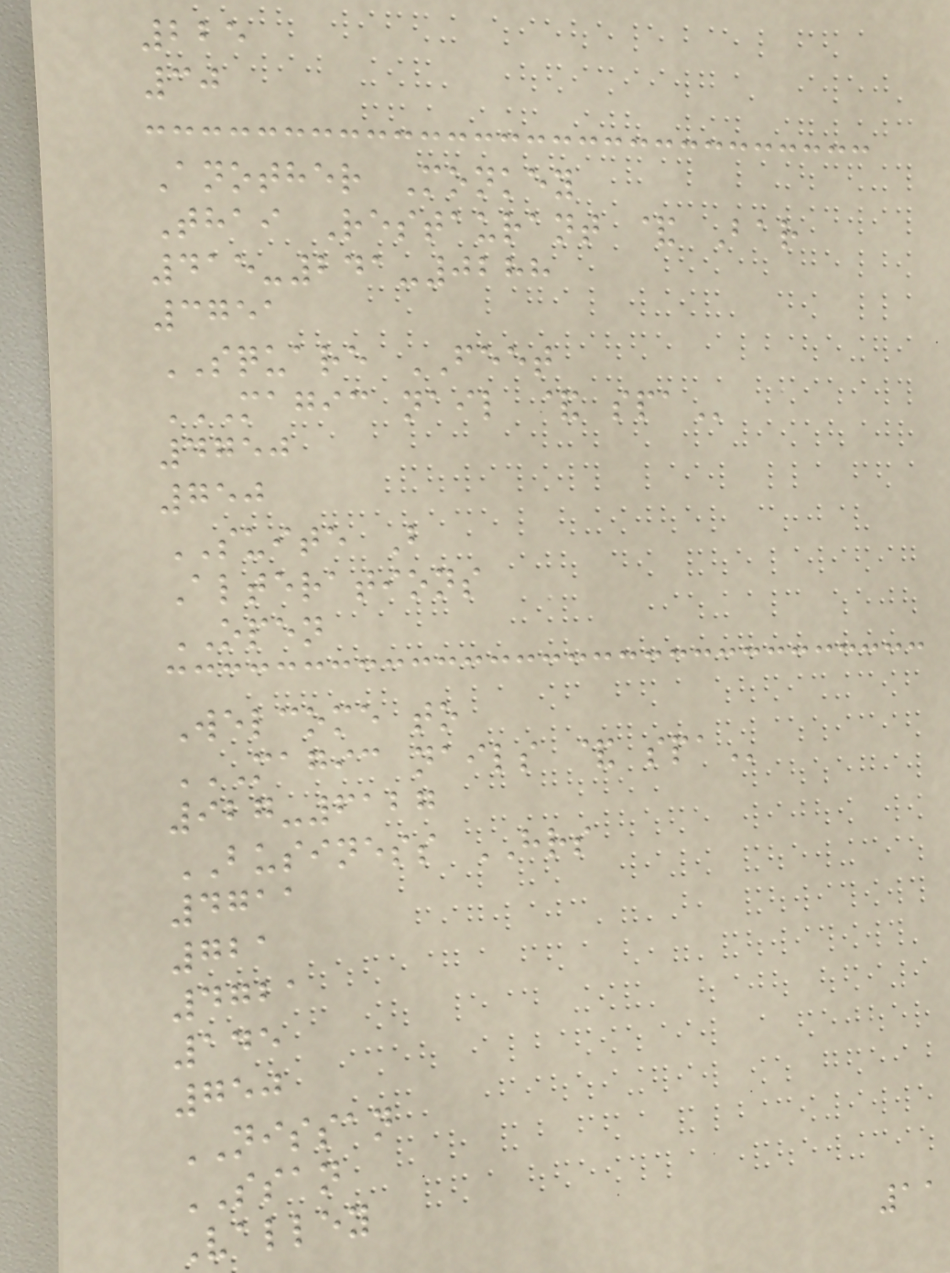225
30
Another Monkey
Thai Restaurant & Bar
415-241-0288
3751
SQUARE FEET
MAGIC NAIL & SPA
4750
750
SUITE B
Alterations
OPEN
Welcome to
MAGIC NAILS & SPA
927-6127
BUSINESS HRS
4711
721
4721
145
750
NISSAN
SSAN
Valley
11
